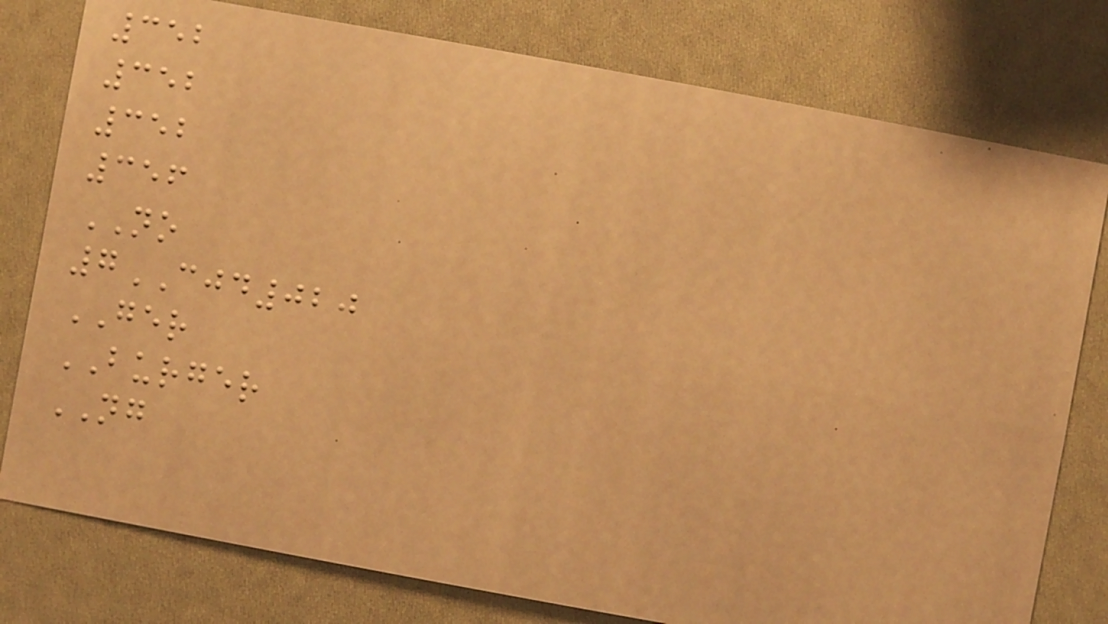352
352
352
356
NO
7CJD020
GER
BURGER
NG
